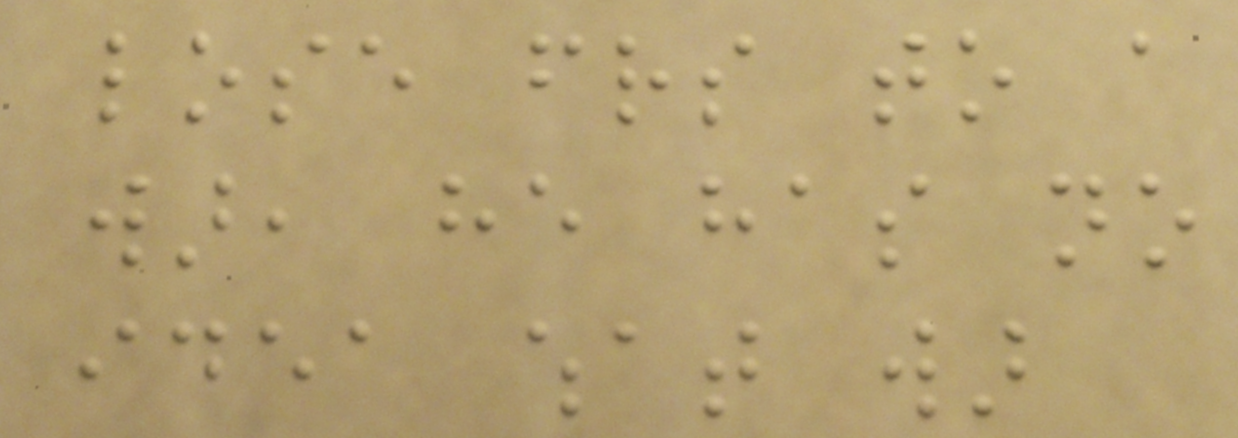lose friends to a
war, he has no
idea what war
